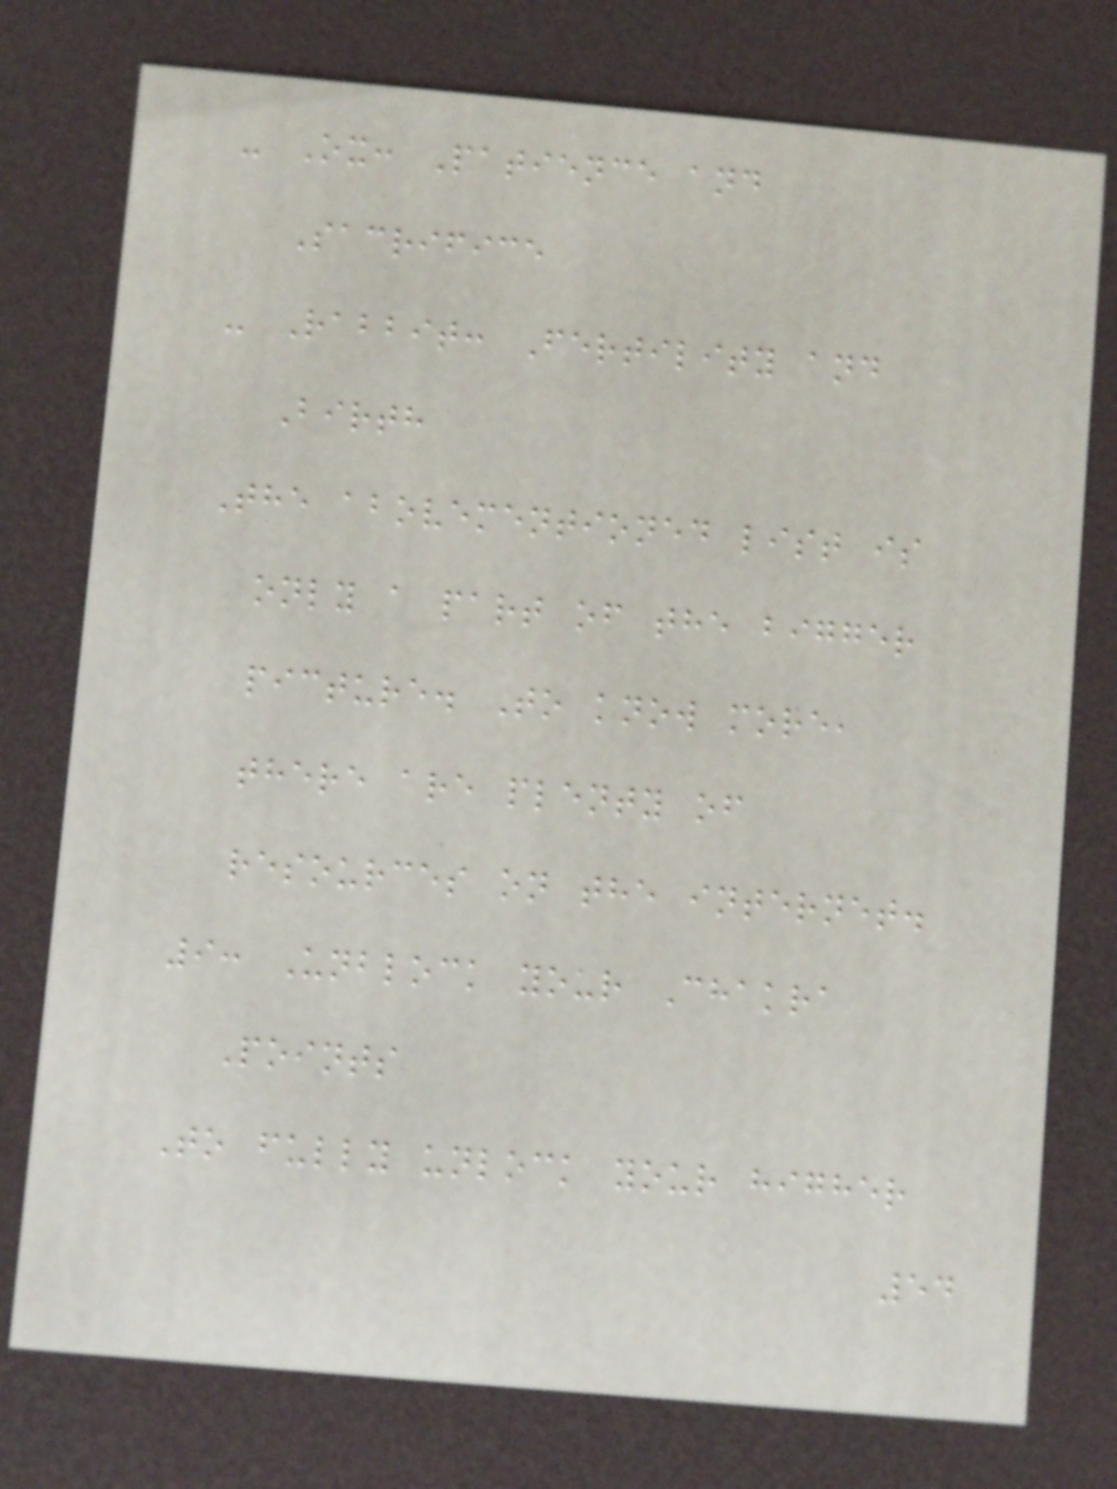- Ox: Patience and
Sacrifice
- Rabbit: Fertility and
Birth
The abovementioned list is
only a part of the bigger
picture. To know more,
there are plenty of
resources on the internet.
9: Unblock your Chakra
Points
To fully unlock your higher
54
